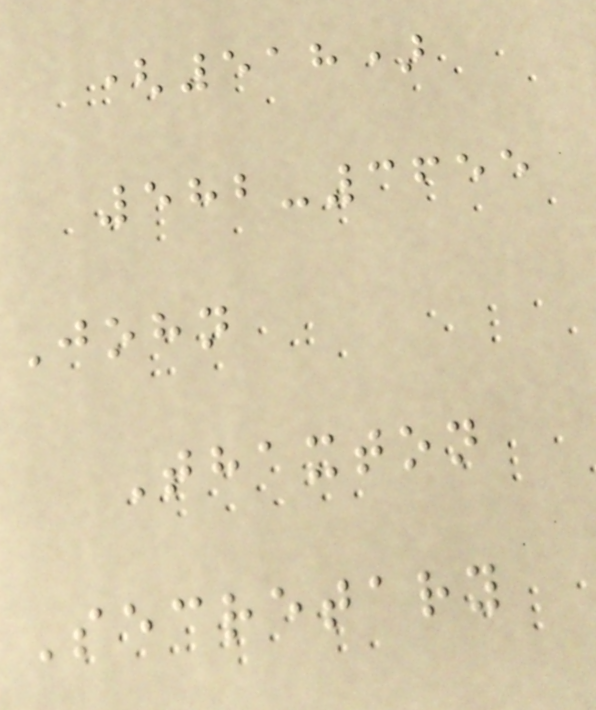(518)
582-3655
John
Thaxton
Secretary
